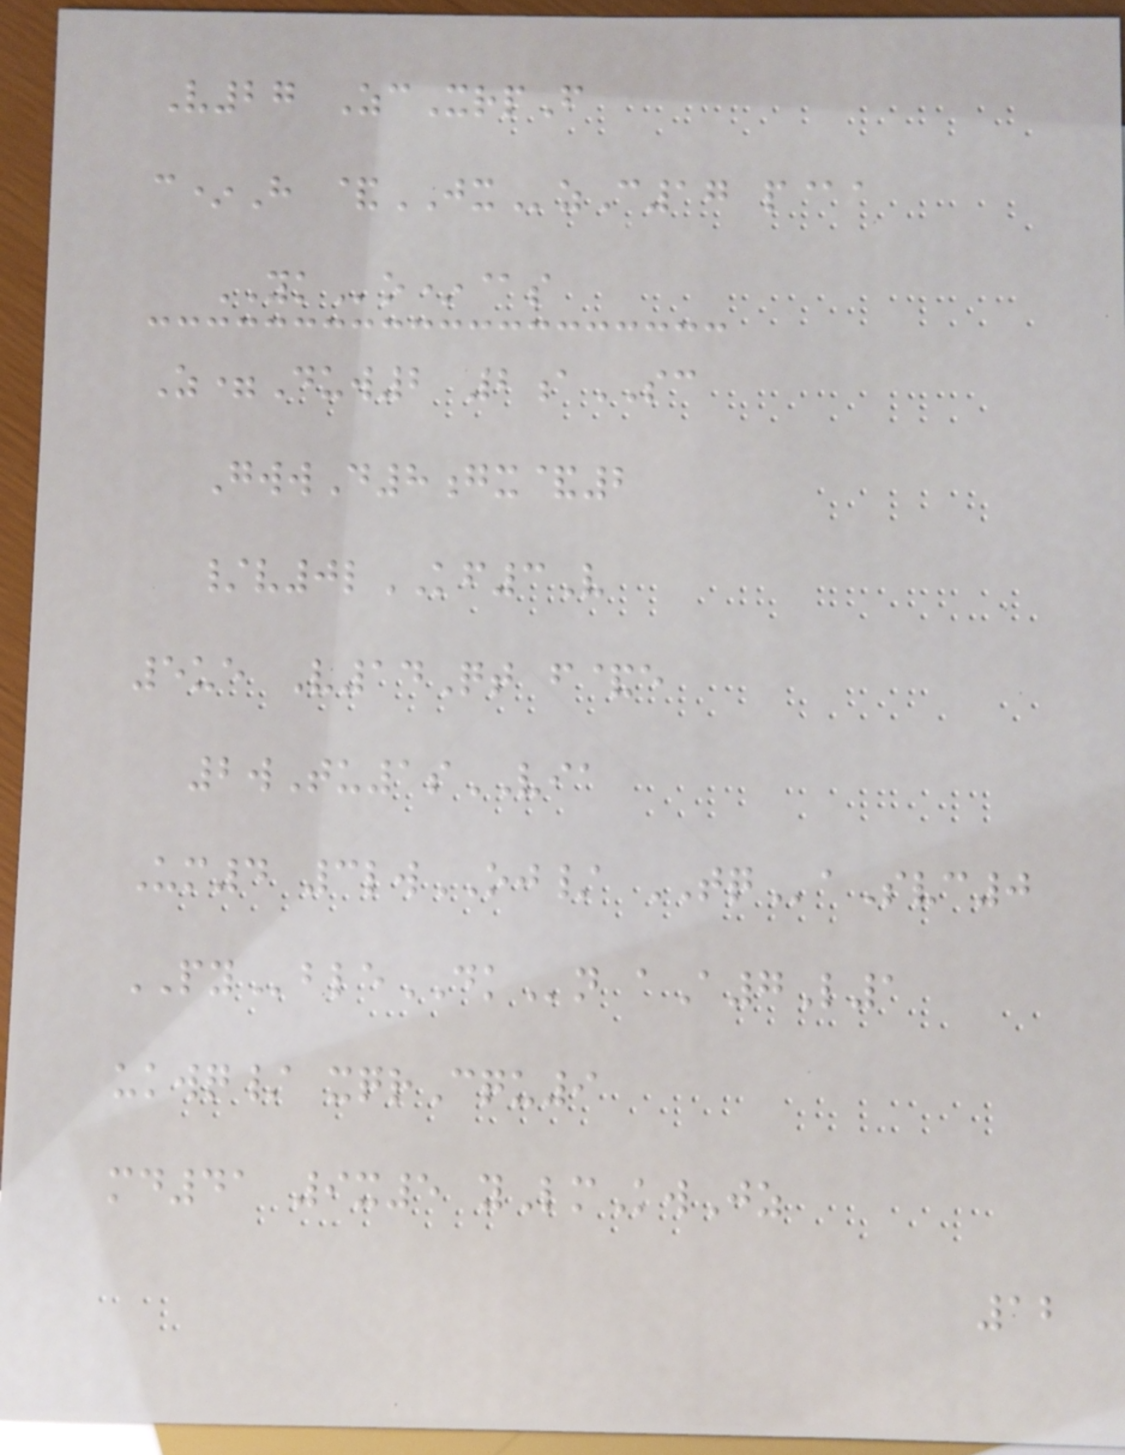V27 ZcXrpF
c*H &JXzC17 p@a
YKo*@s
Z=Duw2 2aSC
GwwD8gx&2
/v0lKF3V
5ue V14Qt f&e
2wTu1sVIA
Um4 3lwOJ/ TQaSvc0
PYbleDKn aA7L1
ukwq/ xqrCqu9
md41 9x5 yLmKwJz
12
